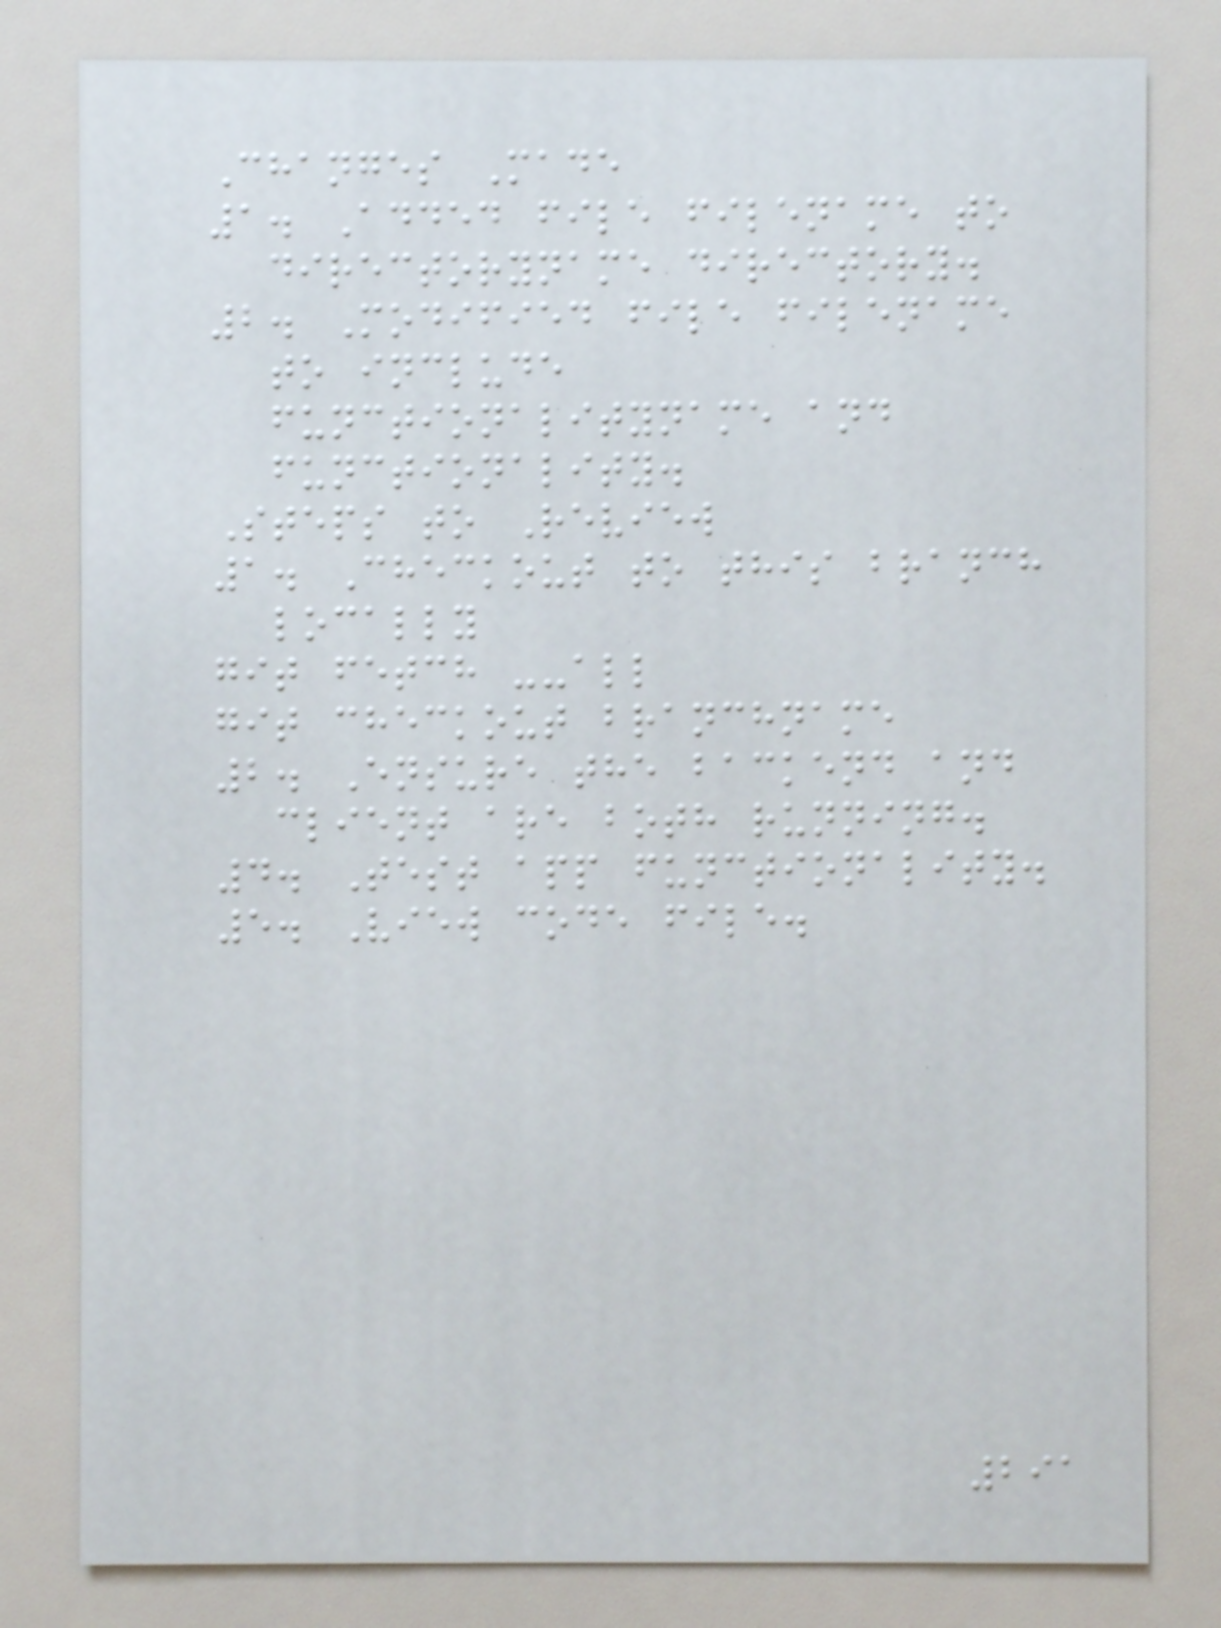Changes Made
1. Added file filename to
directoryname directory.
2. Modified file filename
to include
functionalityname and
functionality.
Steps to Review
1. Checkout to this branch
locally
git fetch --all
git checkout branchname
2. Ensure the backend and
client are both running.
4. Test app functionality.
5. View code file.
291
